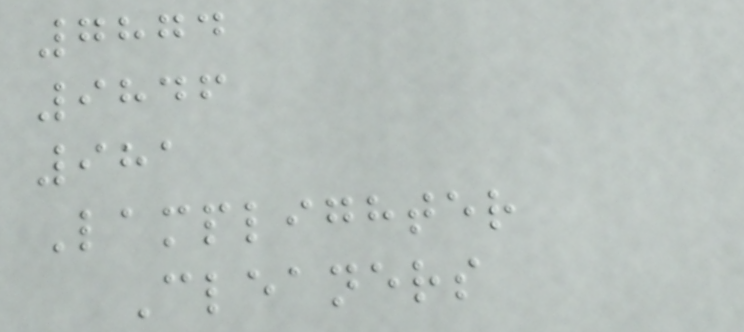7874
9846
981
Lamplighter
Cleaners
